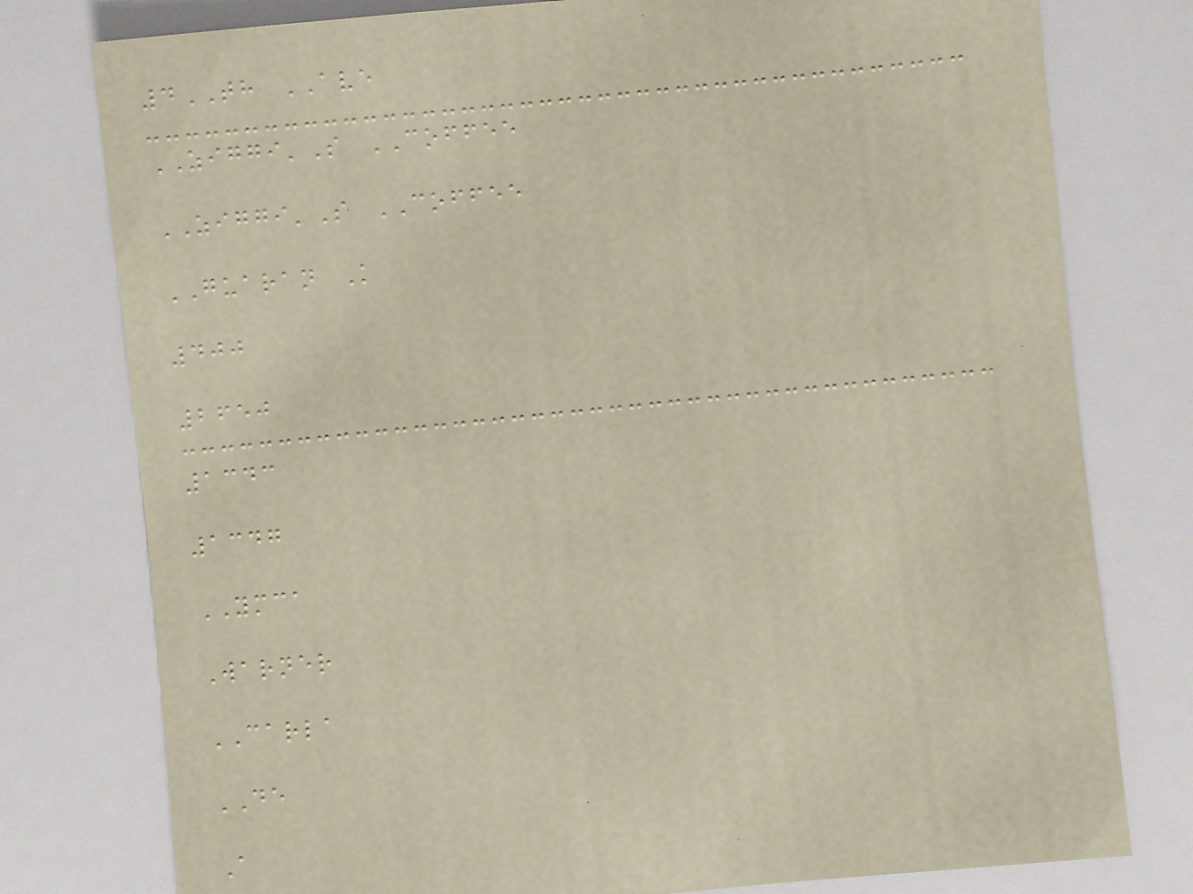4TH AVE
ZIGGI'S COFFEE
ZIGGI'S COFFEE
GUARAN K
400
2650
1343
1347
YMCA
Warner
CARLA
DE
A
